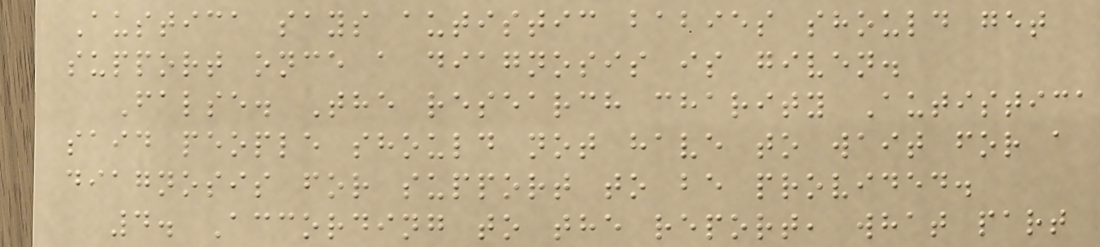Austica says autistic babies should get
support once a diagnosis is given.
False. The research charity Autistica
said people should not have to wait for a
diagnosis for support to be provided.
4. According to the report, what part
